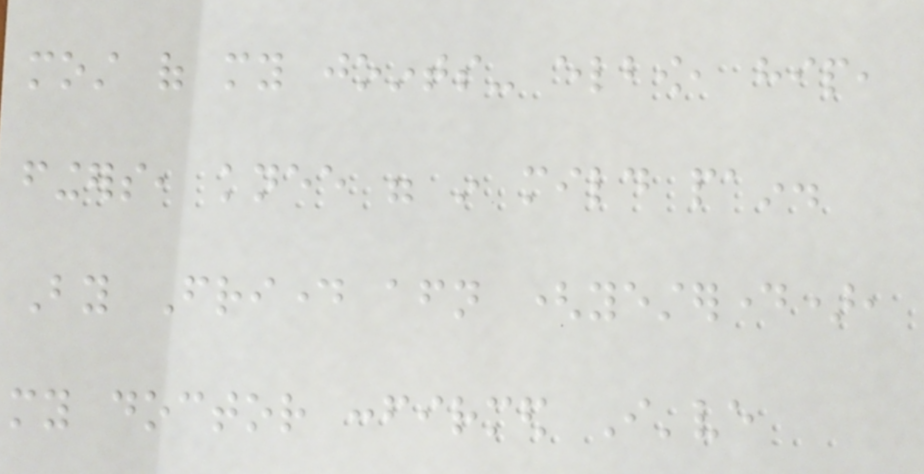most of my joints- elbow, hip,
fingers, knee were in mild pain.
By Friday afternoon (yesterday),
my doctor confirmed I've
